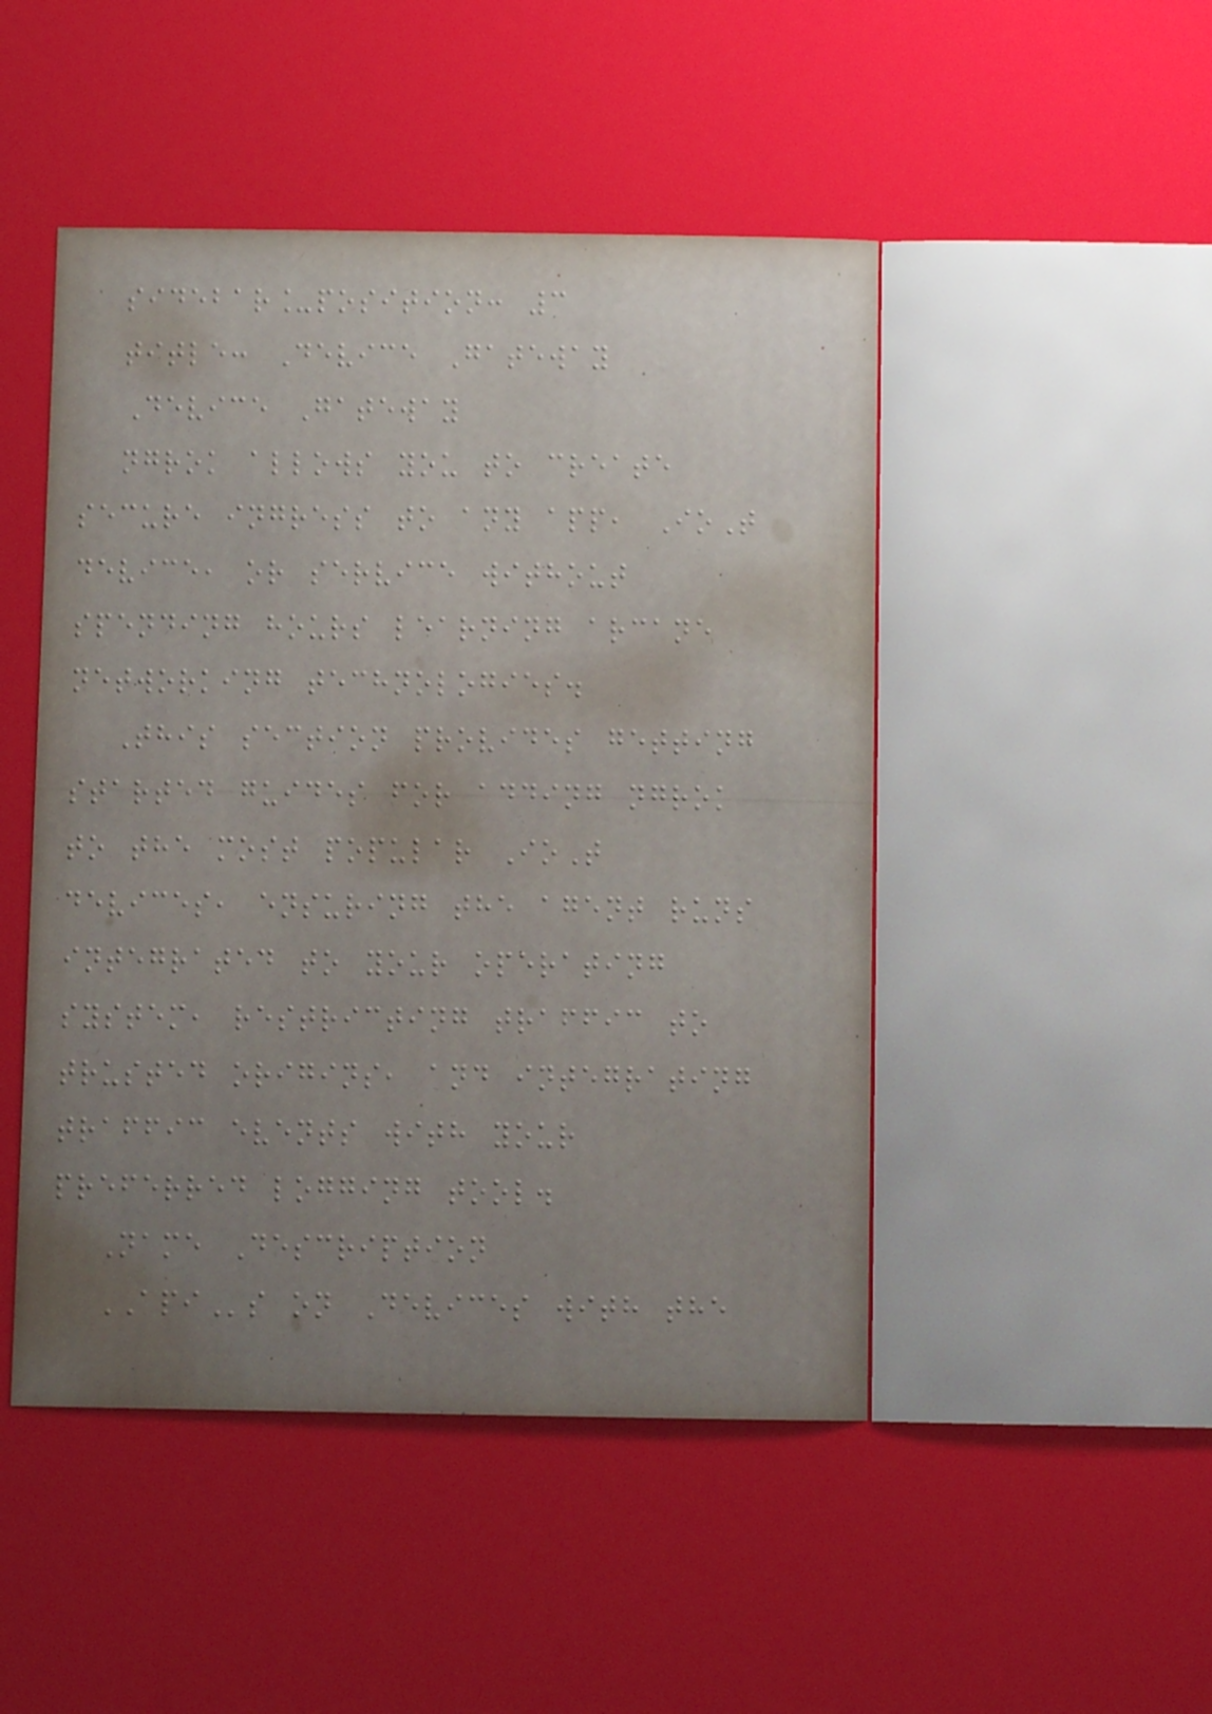sidebar_position: 3
title: Device Gateway
Device Gateway
ngrok allows you to create
secure ingress to any app, IoT
device, or service without
spending hours learning arcane
networking technologies.
This section provides getting
started guides for adding ngrok
to the most popular IoT
devices, ensuring the agent runs
integrated to your operating
system, restricting traffic to
trusted origins, and integrating
traffic events with your
preferred logging tool.
Name Description
APIs on Devices with the
